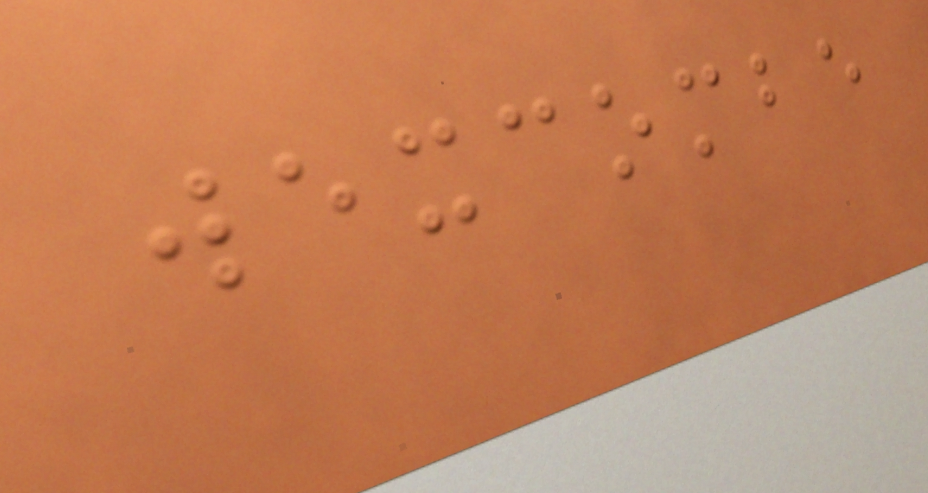wexcombe
